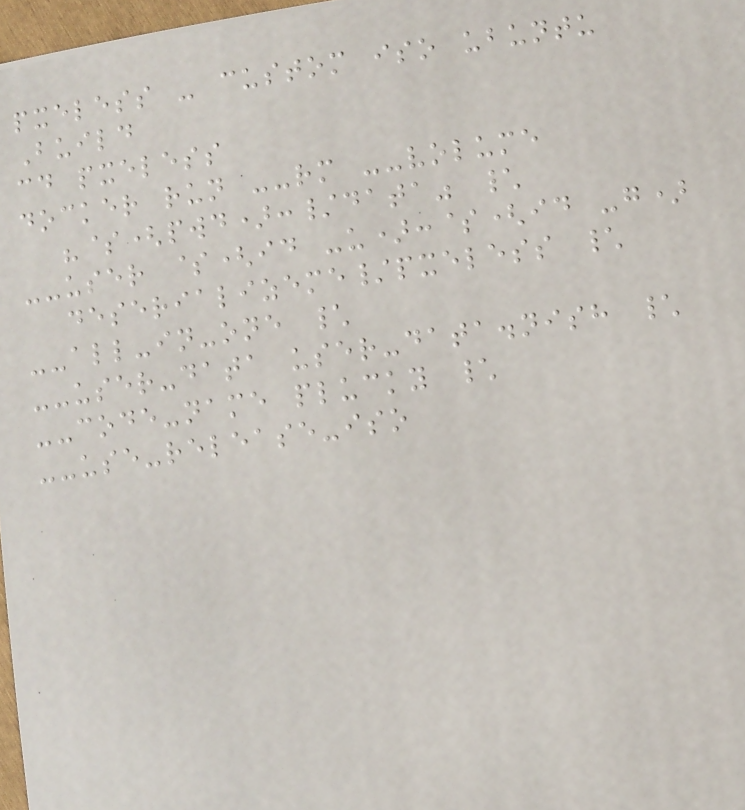pxeless - custom iso ubuntu
Build
cd pxeless
docker run --rm --volume
"$(pwd):/data" \
--user $(id -u):$(id -g)
deserializeme/pxeless \
--all-in-one \
--user-data user-data.nish \
--code-name plucky \
--use-release-iso
